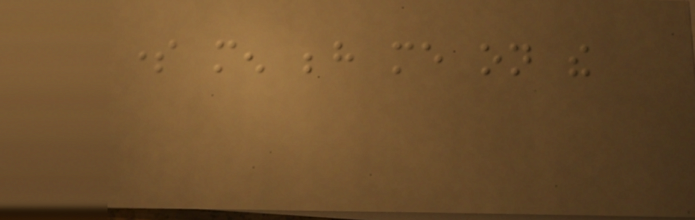some men behind me on the
